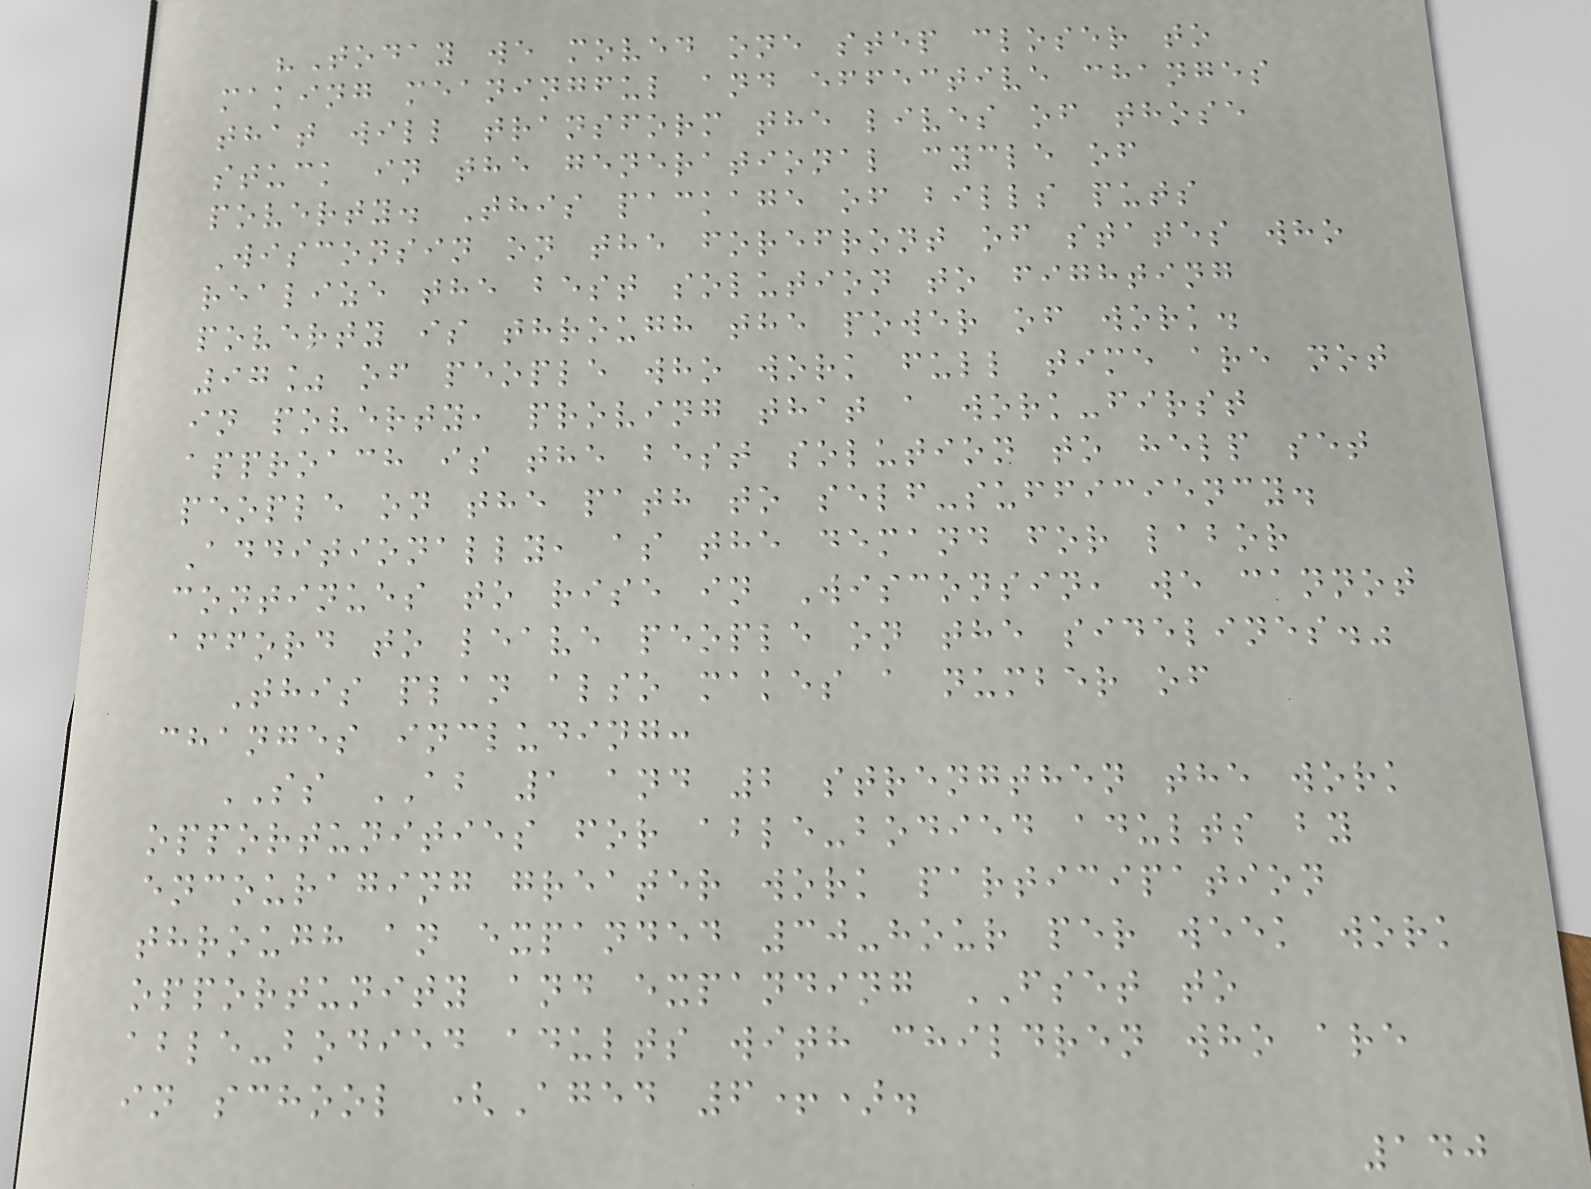"Today we moved one step closer to
making meaningful and effective changes
that will transform the lives of those
stuck in the generational cycle of
poverty. This package of bills puts
Wisconsin on the forefront of states who
realize the best solution to fighting
poverty is through the power of work.
97% of people who work full time are not
in poverty, proving that a work-first
approach is the best solution to help set
people on the path to self-sufficiency.
Additionally, as the demand for labor
continues to rise in Wisconsin, we cannot
afford to leave people on the sidelines."
This plan also makes a number of
changes including:
SS AB 1 and 2 strengthen the work
opportunities for able-bodied adults by
encouraging greater work participation
through an expanded 30-hour per week work
opportunity and expanding FSET to
able-bodied adults with children who are
in school (Aged 6+).
140
